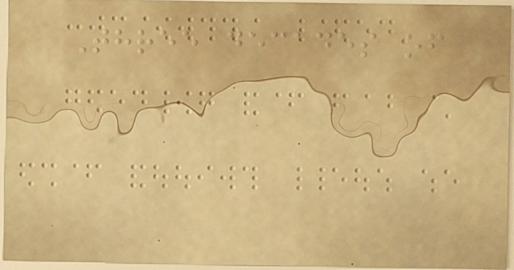Three decades of
